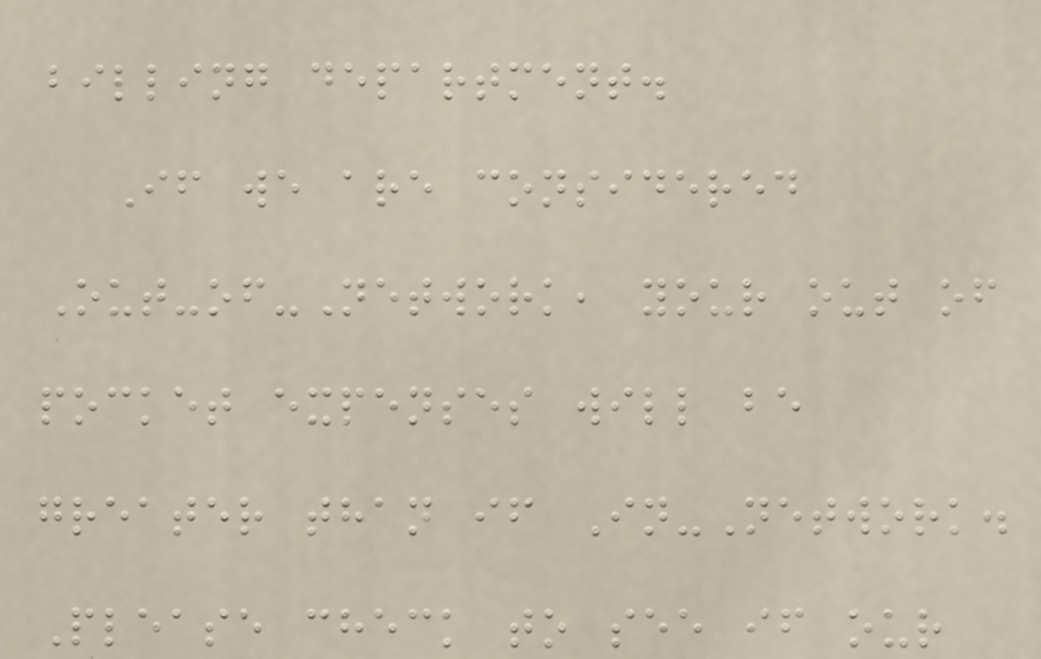billing department.
If we are considered
Out-of-Network, your out of
pocket expenses will be
greater than if In-Network.
Please check to see if our
